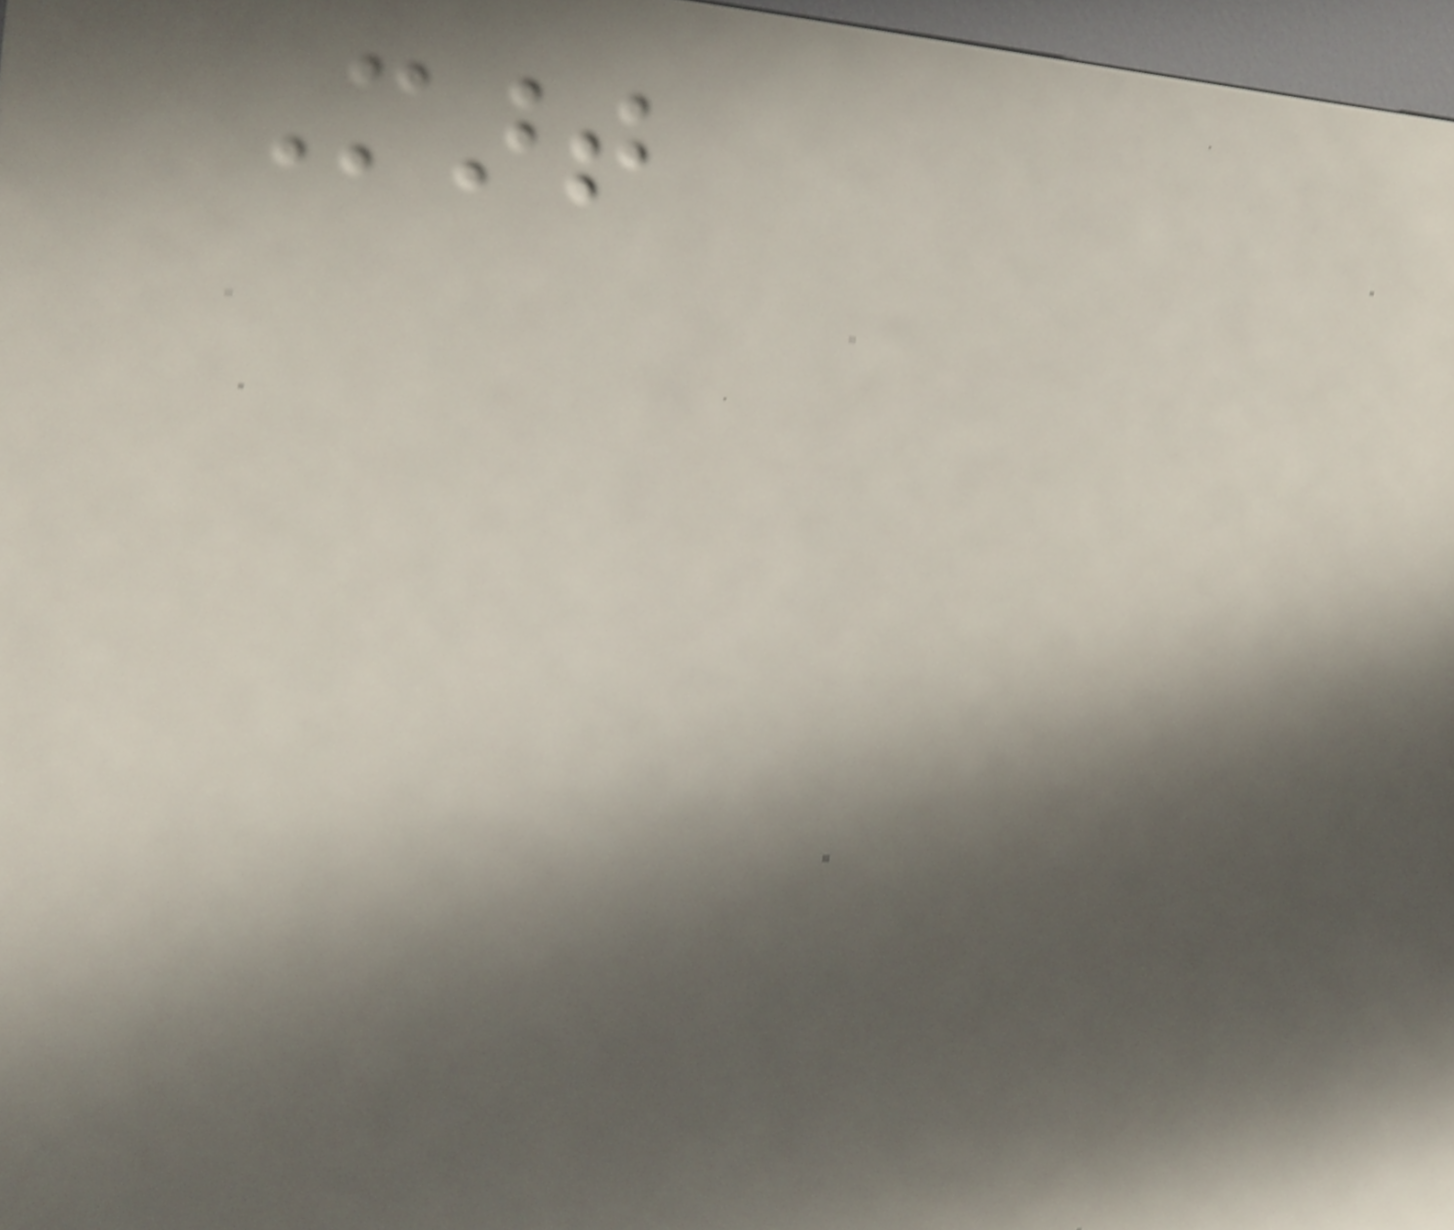Mart
